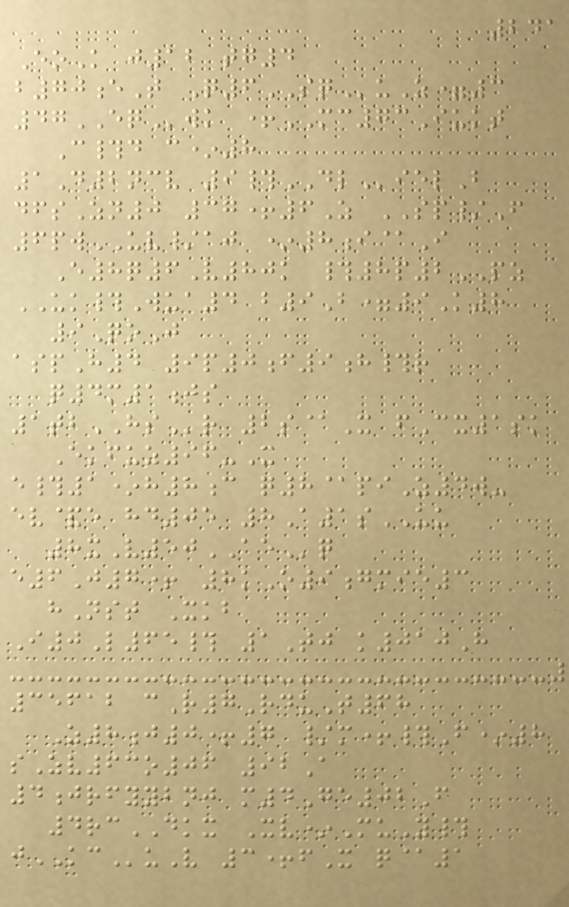241
EoK j12 tg4
b70eT Q6SQuZ=3
47EQwk +MC73Iukt
C#d c*8
1D2ncv 9#DLielB
dfsZn0 37+6Z SP/F
6pwUV/aj *8i@I
E8q6V80k #8p2PZ
UK#Wua4 b9B=9K8
9QoJ
aspH4 9p0f9h#r
q4m1js
1tbHSr 2s@X fCx1sk
Ekfuz96-X
e#1*h8c q8@piZ4w-
ev&e hd05 8A1sUU
8xV50AEq
e6J7+ 8kO9gmie3
hNst Xkb
I0L65# 1Tj k010H
35612 cR7RduT68
Z8j0+7 /m+#F*8
sZv63o06 92A
4jrfyybnj m4Ge02F
4rcDKX Xv*MuY#
jKCuV 3+fX q@1
